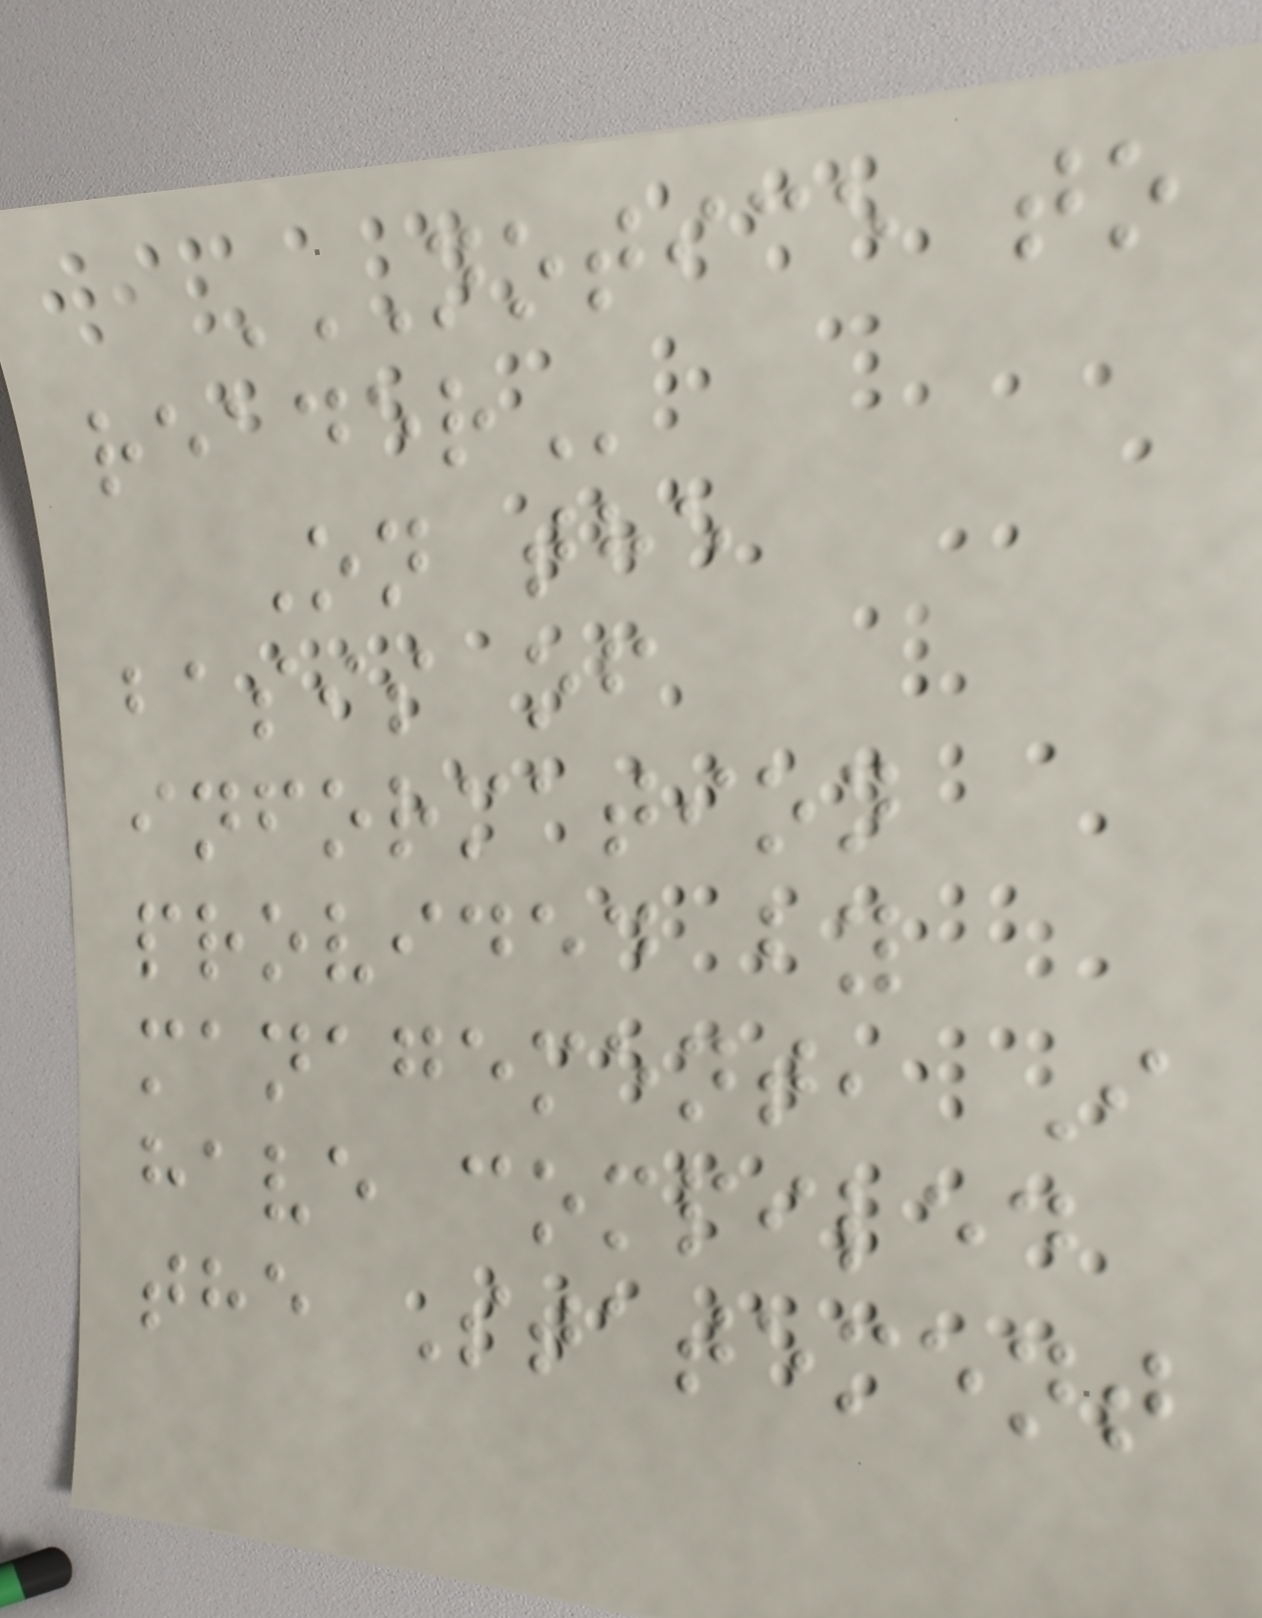NOTICE TO
READER
On the
basis of
information
provided by
management, I
have compiled
the Statement
